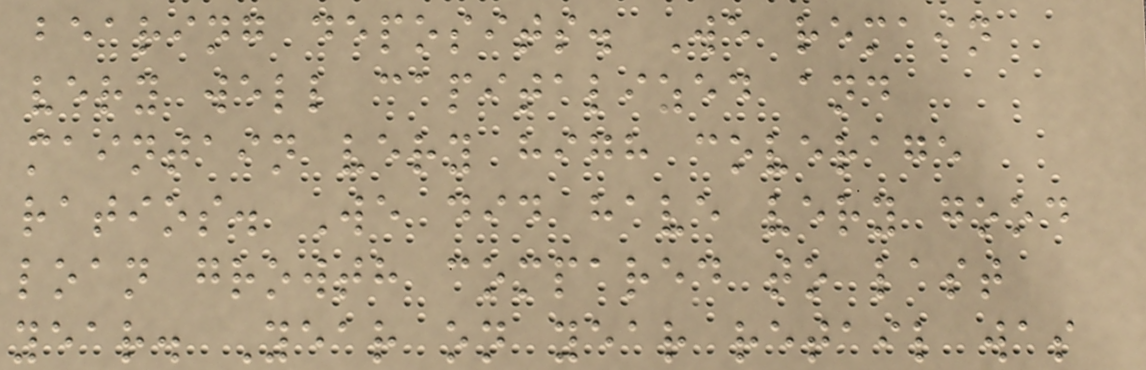bearing deposits. We remain
very well capitalized and
maintain very high coverage
ratios. We did have very good
loan growth compared to last
year. Year on year retail was
